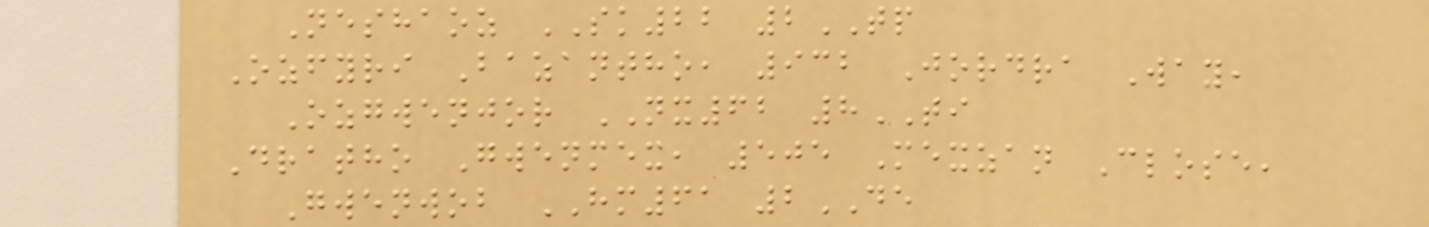Neshaoz SK22 2TP
Ozfyri Bazantho, 932 Jordra Way,
Ozgwenjor NX62 8TI
Dratho Gwenmex, 505 Mexzan Close,
Gwenwob HM61 2DE
